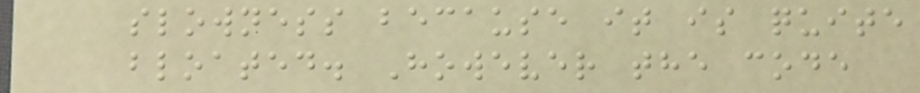slowness because it is quite
bloated. However the code
